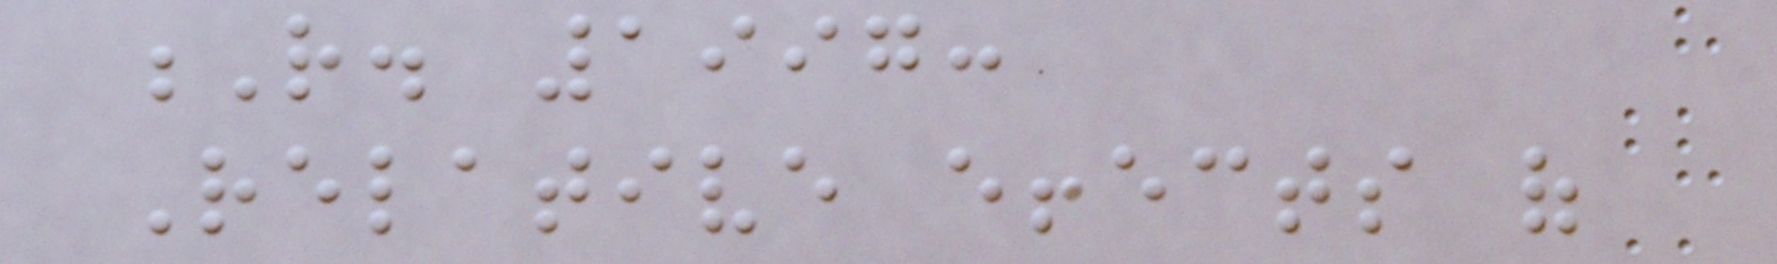R. 1997:
Relative effects of
